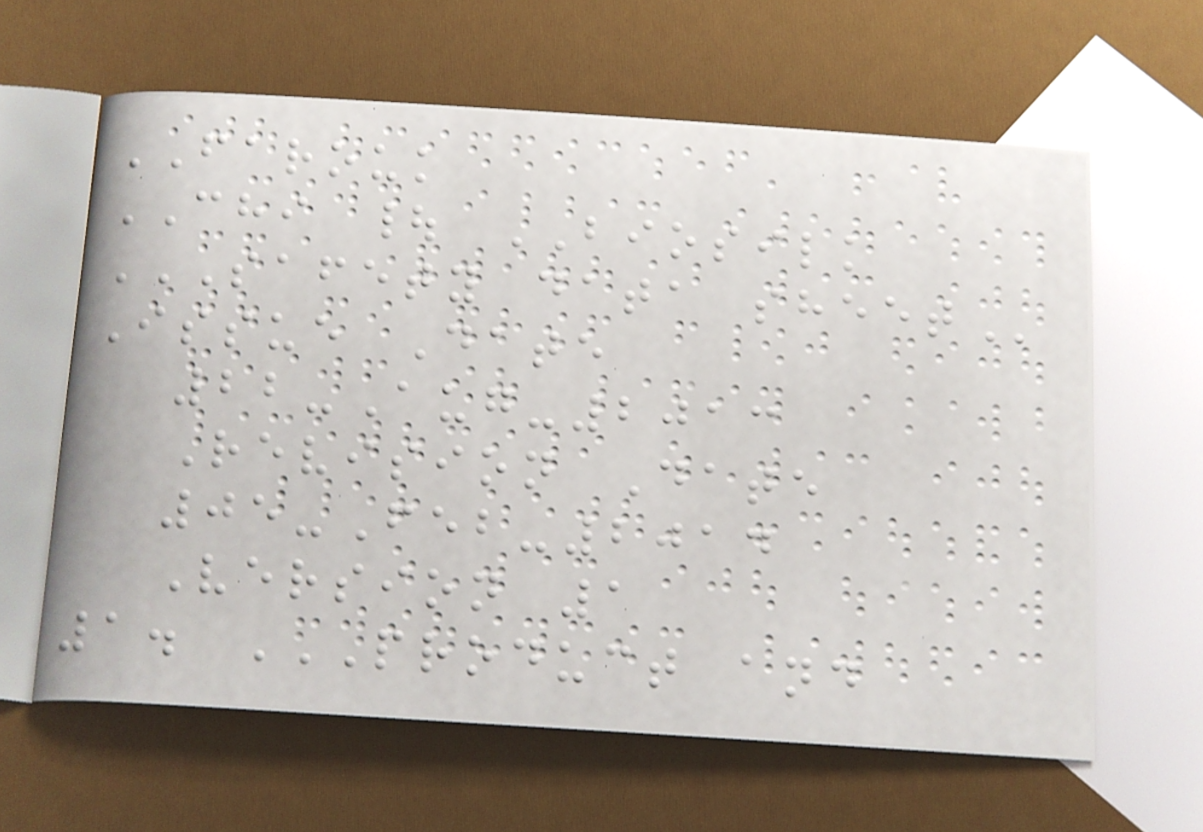FAROUK
CHI | BIOSILK
SAFETY DATA SHEET
Issue Date
22-Aug-2013
Revision Date
05-Feb-2014
Version 1
1. PRODUCT AND
